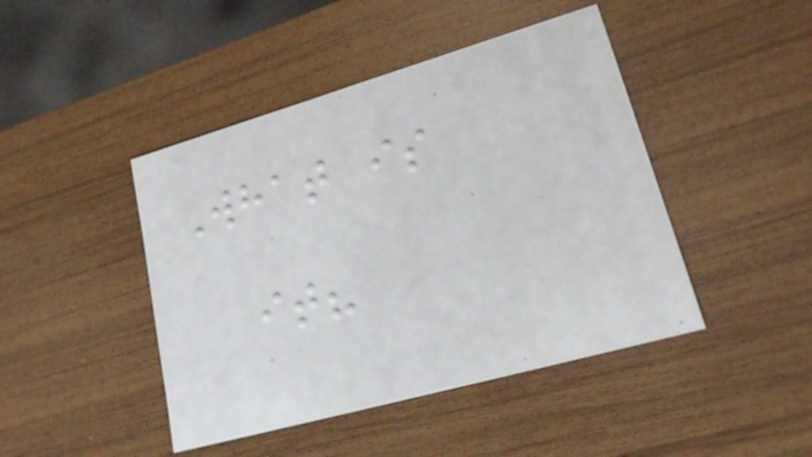What is
it?
